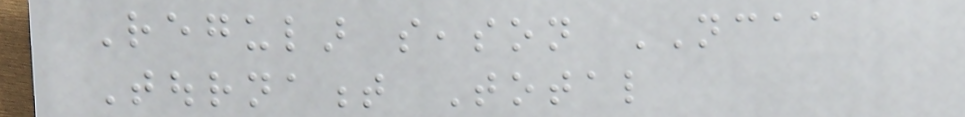Regular season NCAA
Tournament Total
